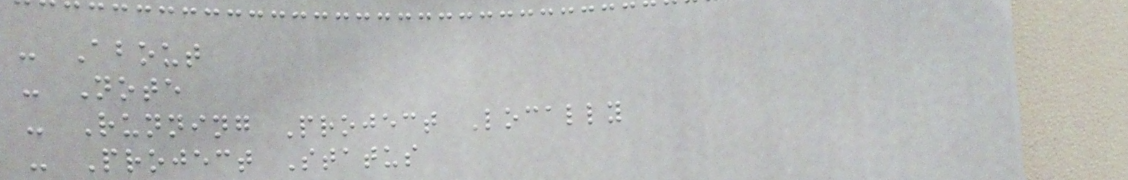- About
- Note
- Running Project Locally
- Project Status
